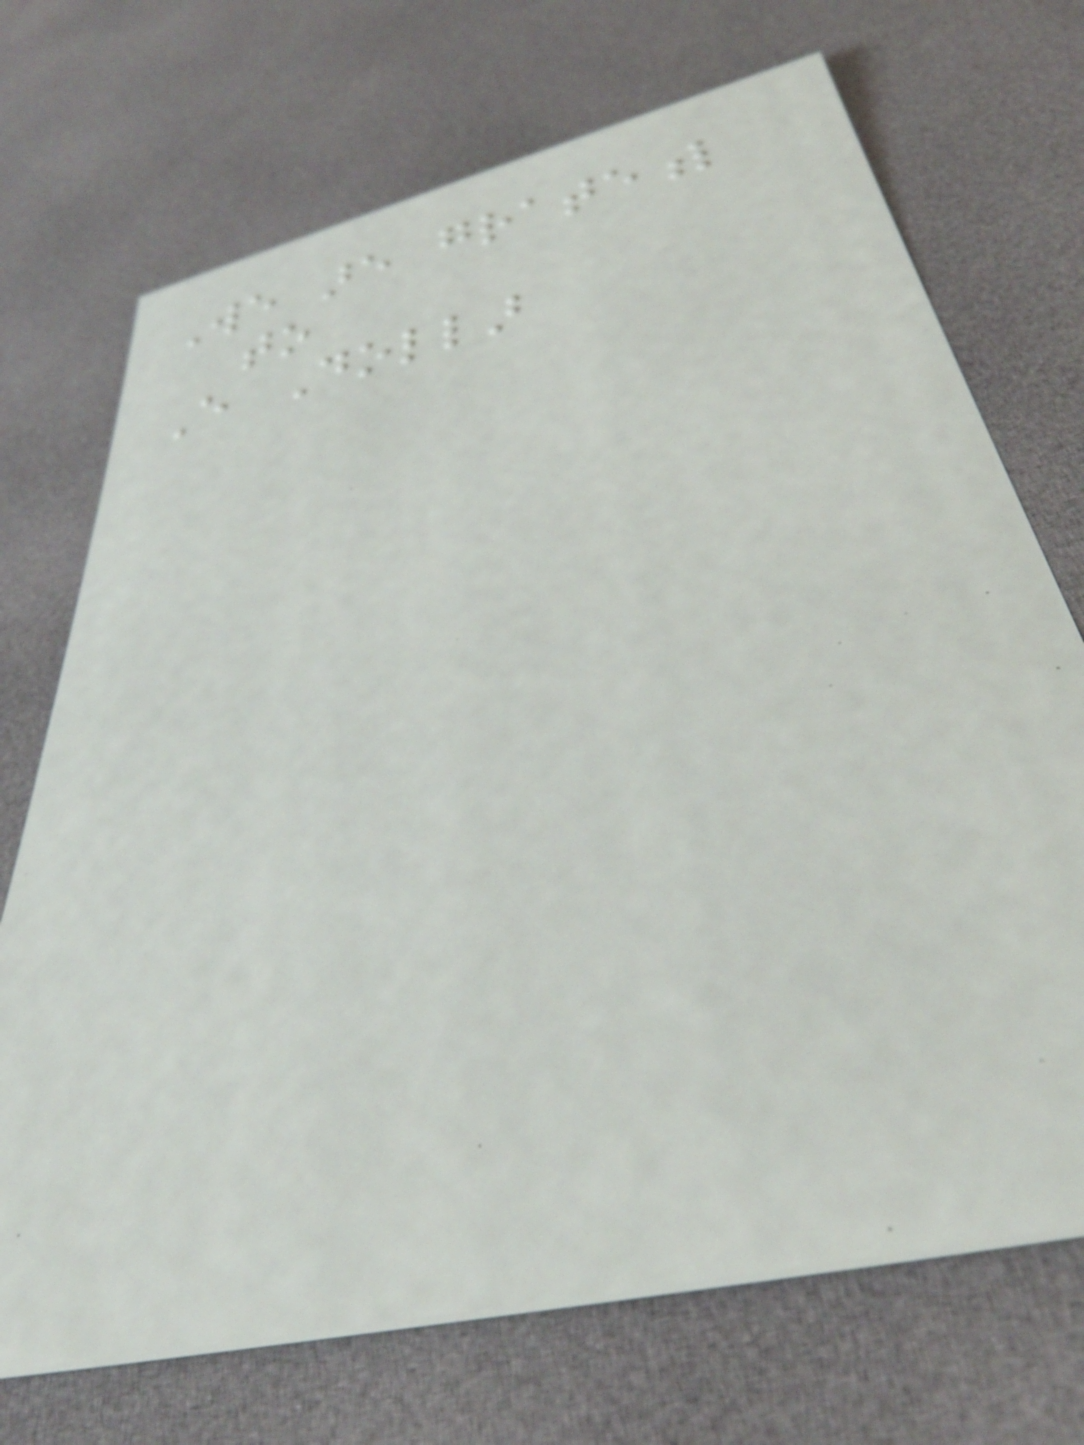We are grateful
to
Every Dollar
